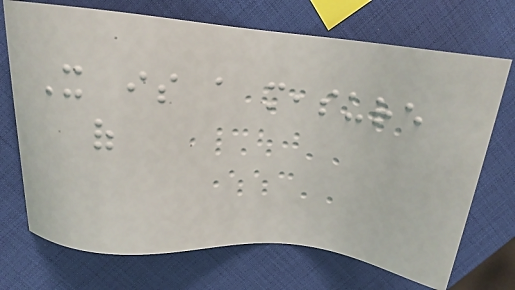It is a measure
of
